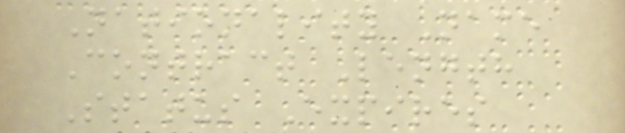Nationality Name
Contract Length
Status Expires
